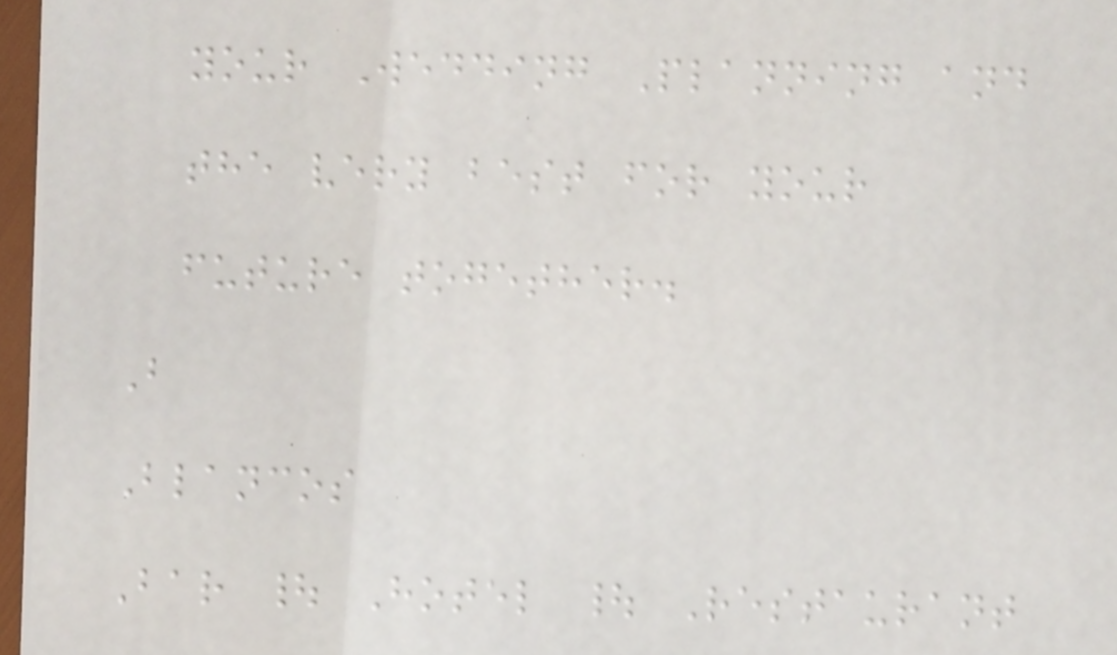your Wedding Planning and
the very best for your
future together.
B
Blancos
Bar | Hotel | Restaurant
